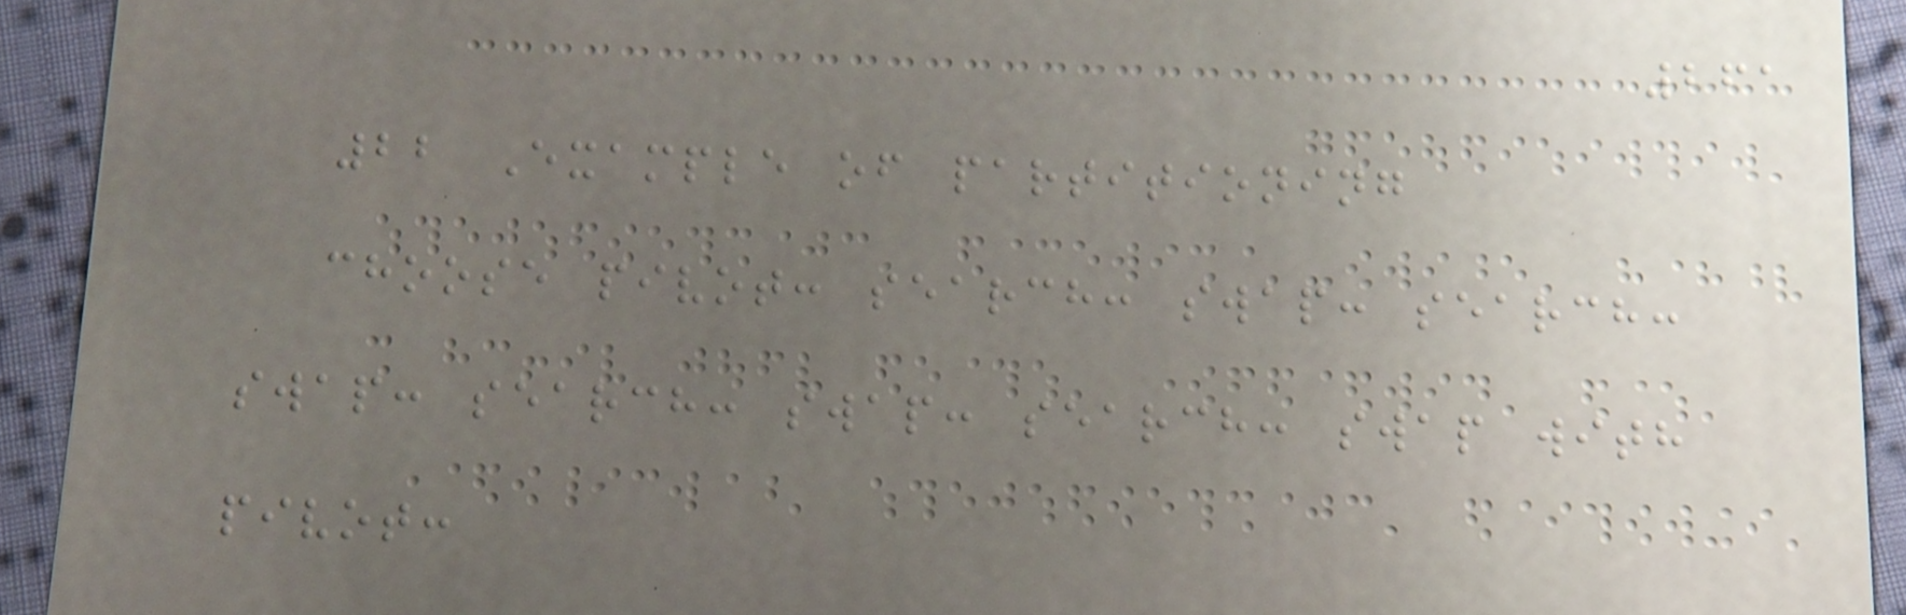261
22 Example of partitioning
choose pivot: search: swap: search:
swap: search: swap: search: swap with
pivot:
